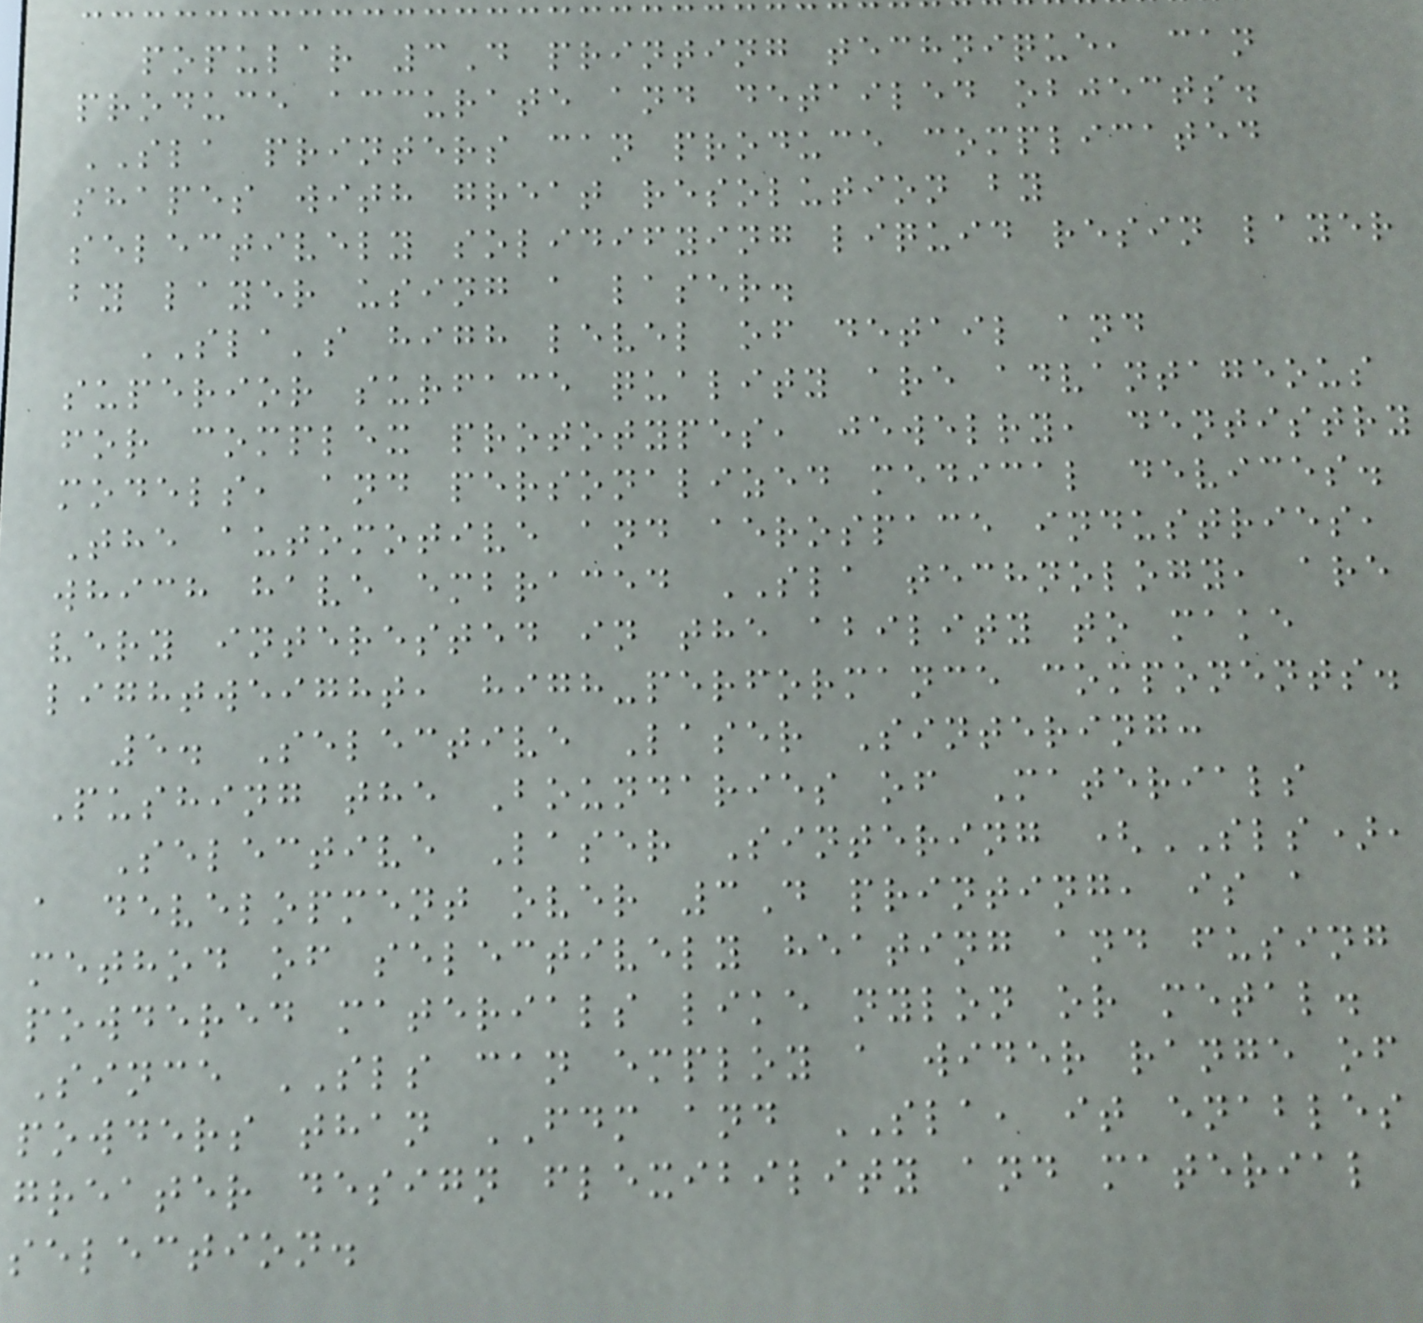popular 3D printing technique, can
produce accurate and detailed objects.
SLA printers can produce complicated
shapes with great resolution by
selectively solidifying liquid resin layer
by layer using a laser.
SLA's high level of detail and
superior surface quality are advantageous
for complex prototypes, jewelry, dentistry
models, and personalized medical devices.
The automotive and aerospace industries,
which have embraced SLA technology, are
very interested in the ability to make
lightweight, high-performance components.
5. Selective Laser Sintering:
Pushing the Boundaries of Materials
Selective Laser Sintering (SLS),
a development over 3D printing, is a
method of selectively heating and fusing
powdered materials like nylon or metal.
Since SLS can employ a wider range of
powders than FDM and SLA, it enables
greater design flexibility and material
selection.
